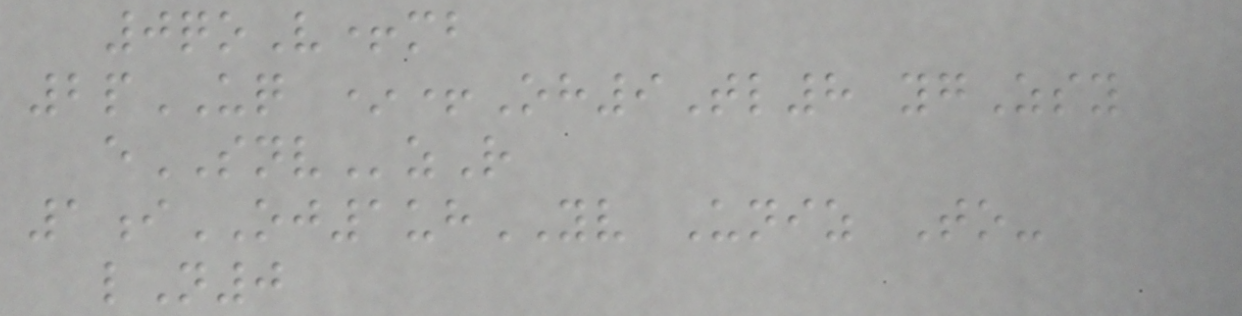0qoV+mb
2pUQ *+Oh9Tl8 ygZsy
eSNVzR
1iOJ1uhYV Uniz To-
lN0
